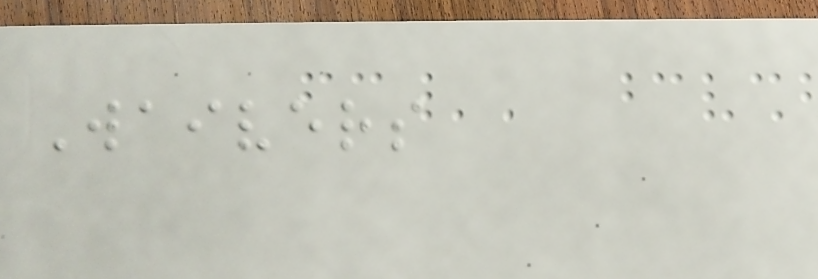Waivers
